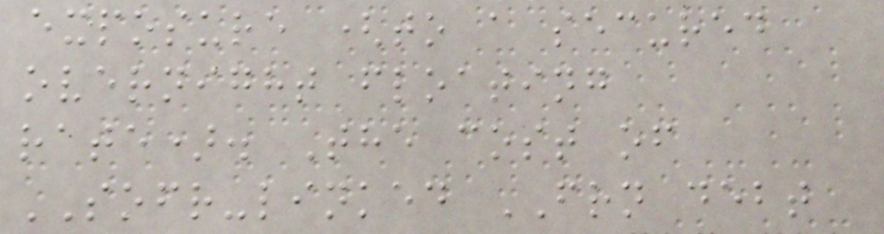exposure (to a secured
overnight floating
rate). The cost of
SOFR-linked FRN debt
